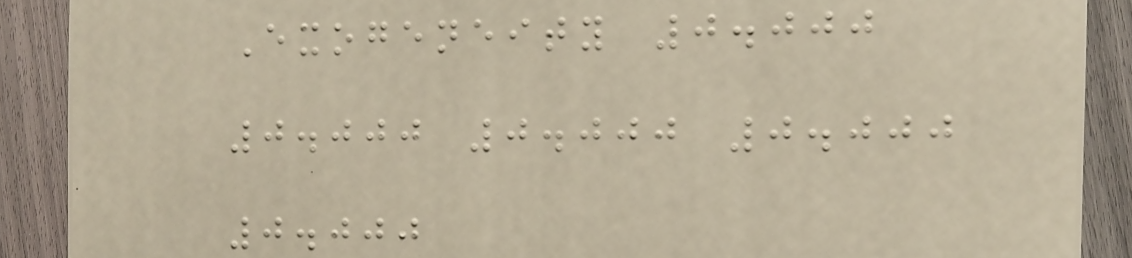Exogeneity 0.000
0.000 0.000 0.000
0.000
